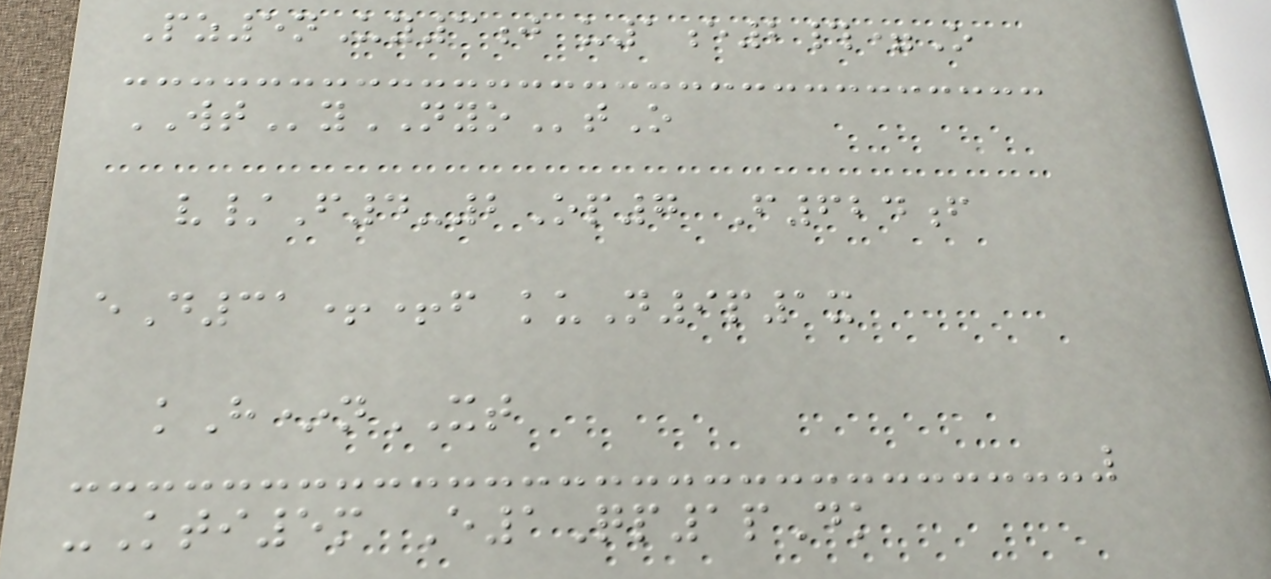Pz5nUy3j u1e2#=O
WTyNYOtO
v/F4-2Op7 F624f
eD31++f kuN9p1x
kH*nXT
-Kti5m E1Qp1pDk
